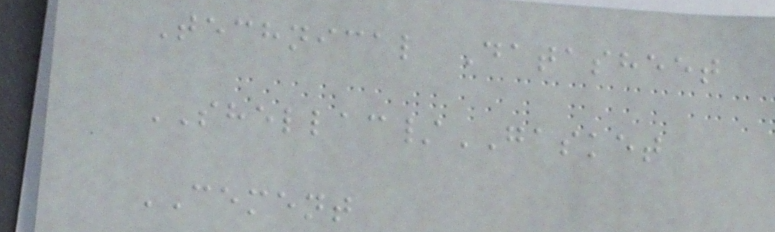Technical Datasheet
SHELLAC/GASKET
CEMENT
